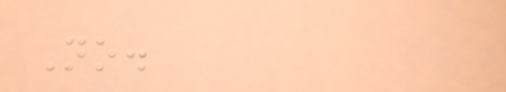No.
